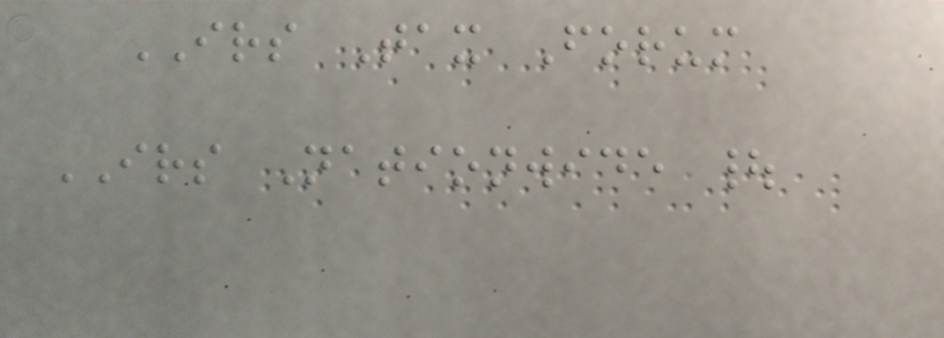IRS Tax Forum
IRS Nationwide |
